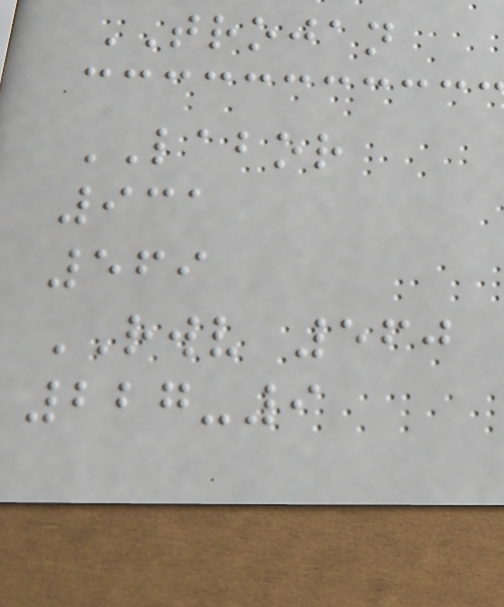TROJAN
LABOR
931
569
RWV 560
227-9
